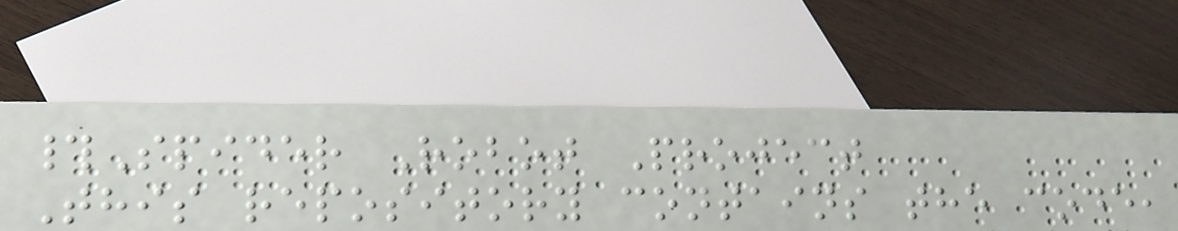#Spider Robot Project
This repository contains the code,
